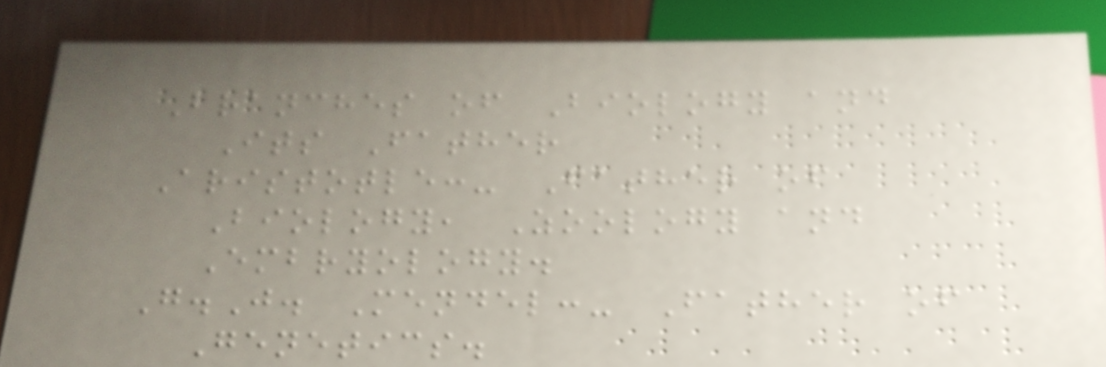Branches of Biology and
Its Father
Aristotle:- Father of
Biology, Zoology and
Embryology.
G.J. Mendel:- Father of
Genetics.
